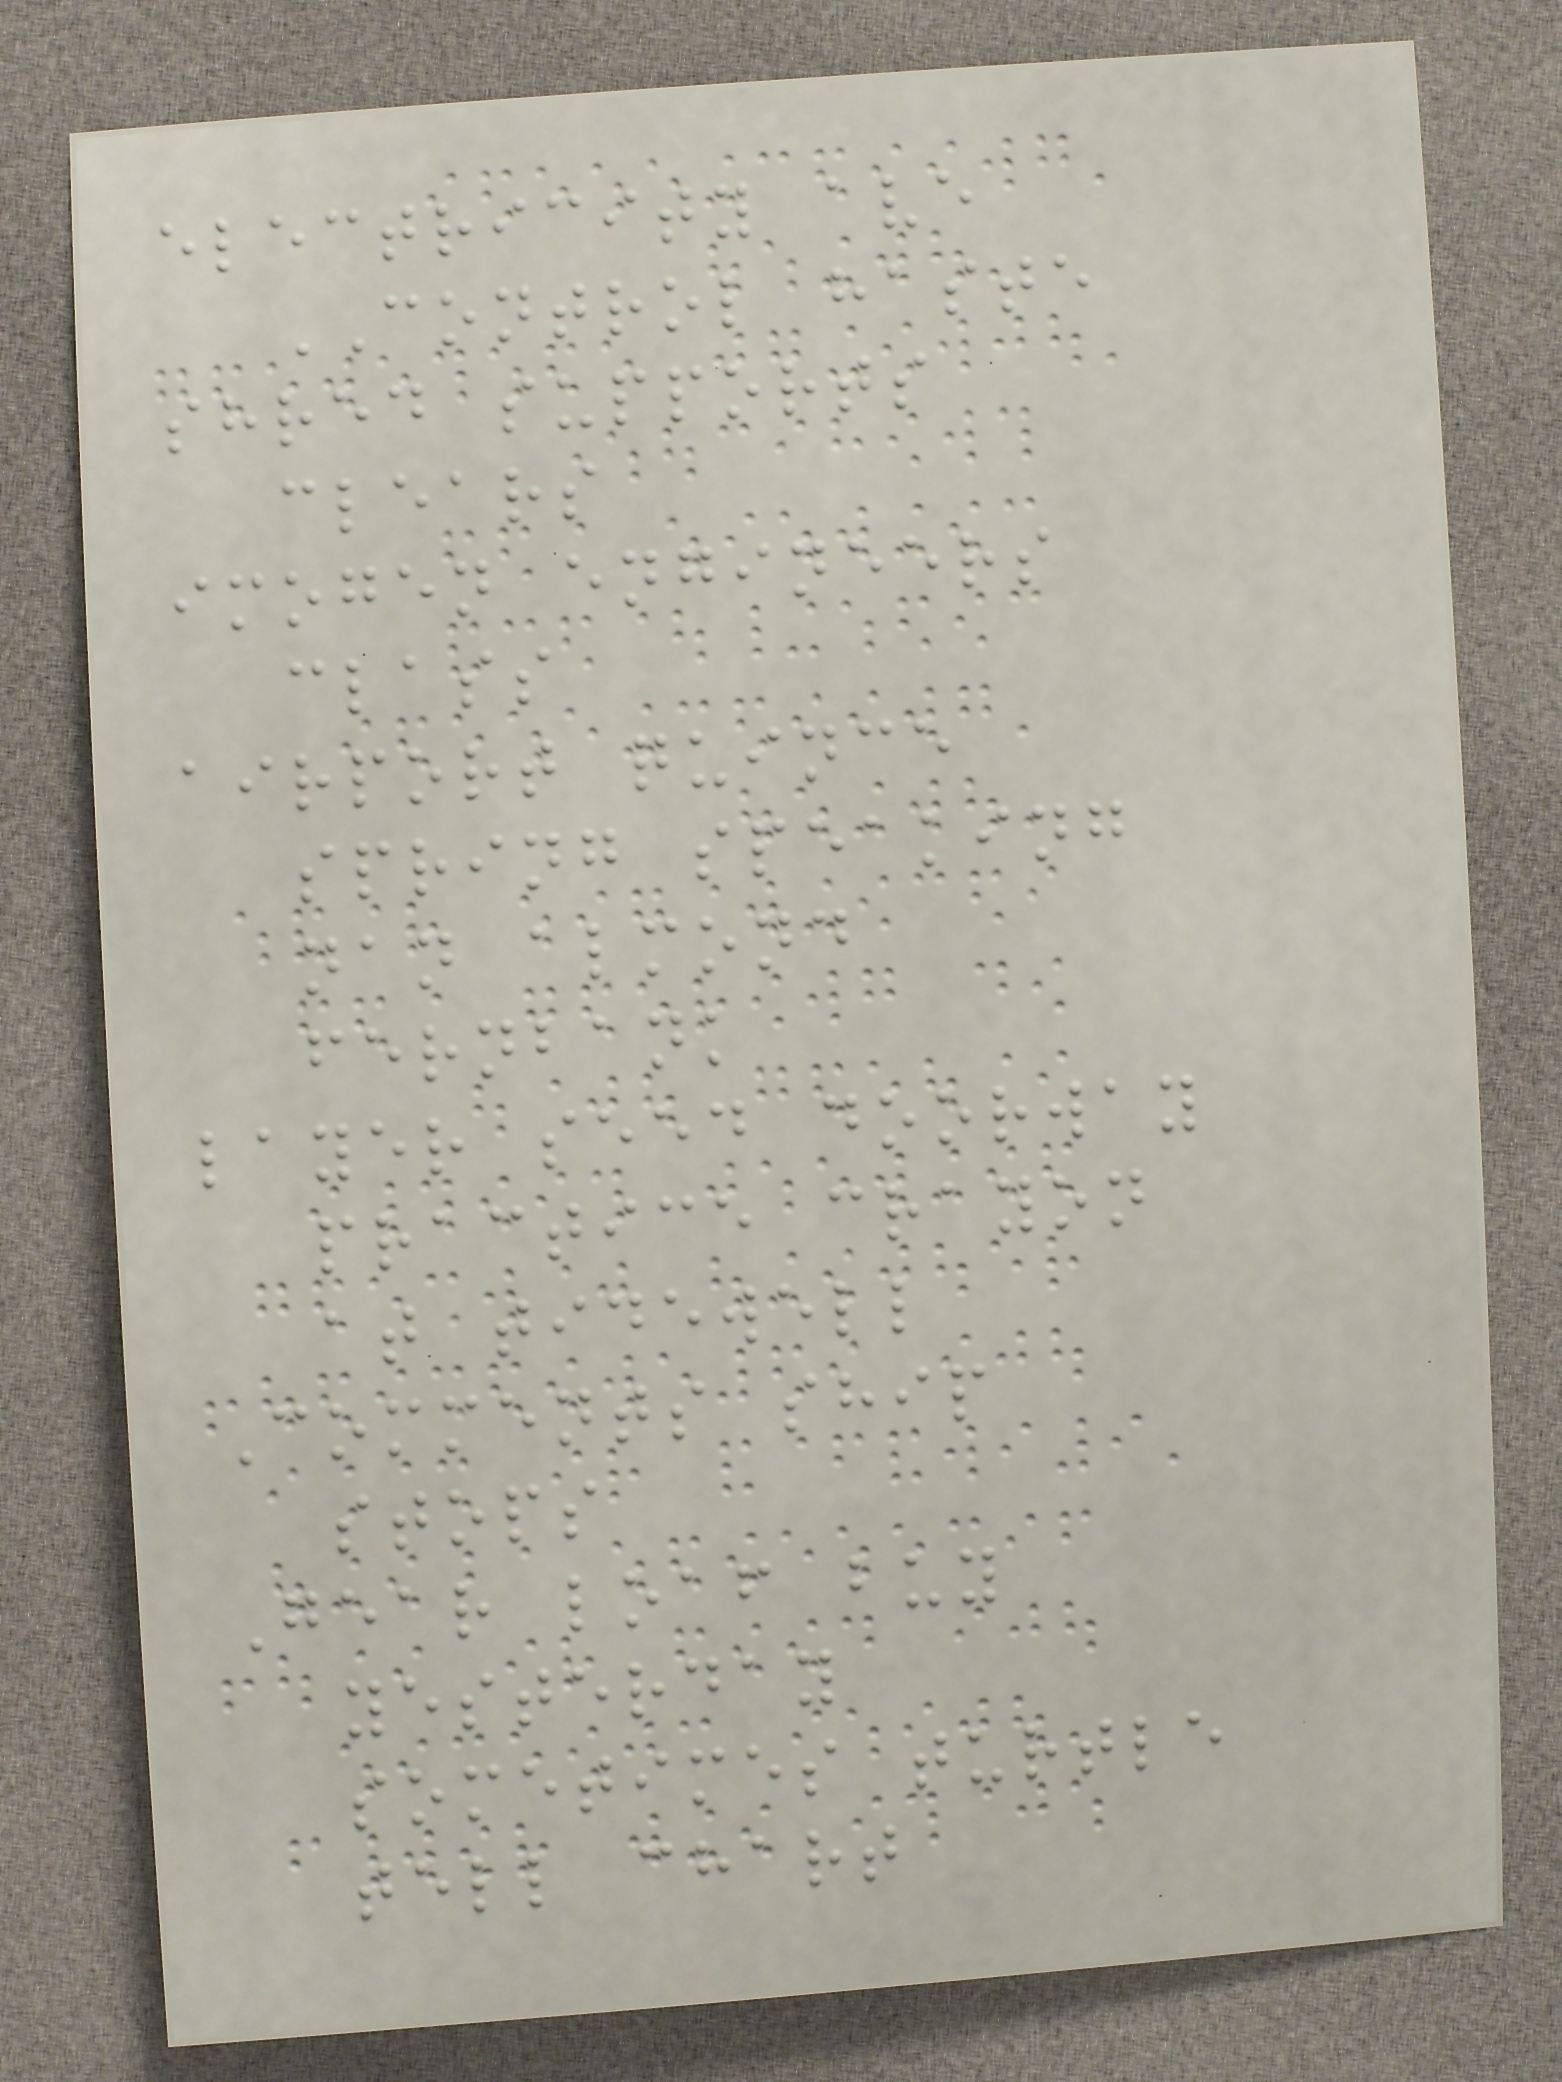electricity ave
CONTROL haste
shred supports
clears
imogen engineers
class
airport quince
spring speaking
nan almond
fernbank
layer seed doorway
practice crayon
at tidewell
Comments ship
stops
Gear loaf buy
yesterday
sometimes turtle
tell chart
